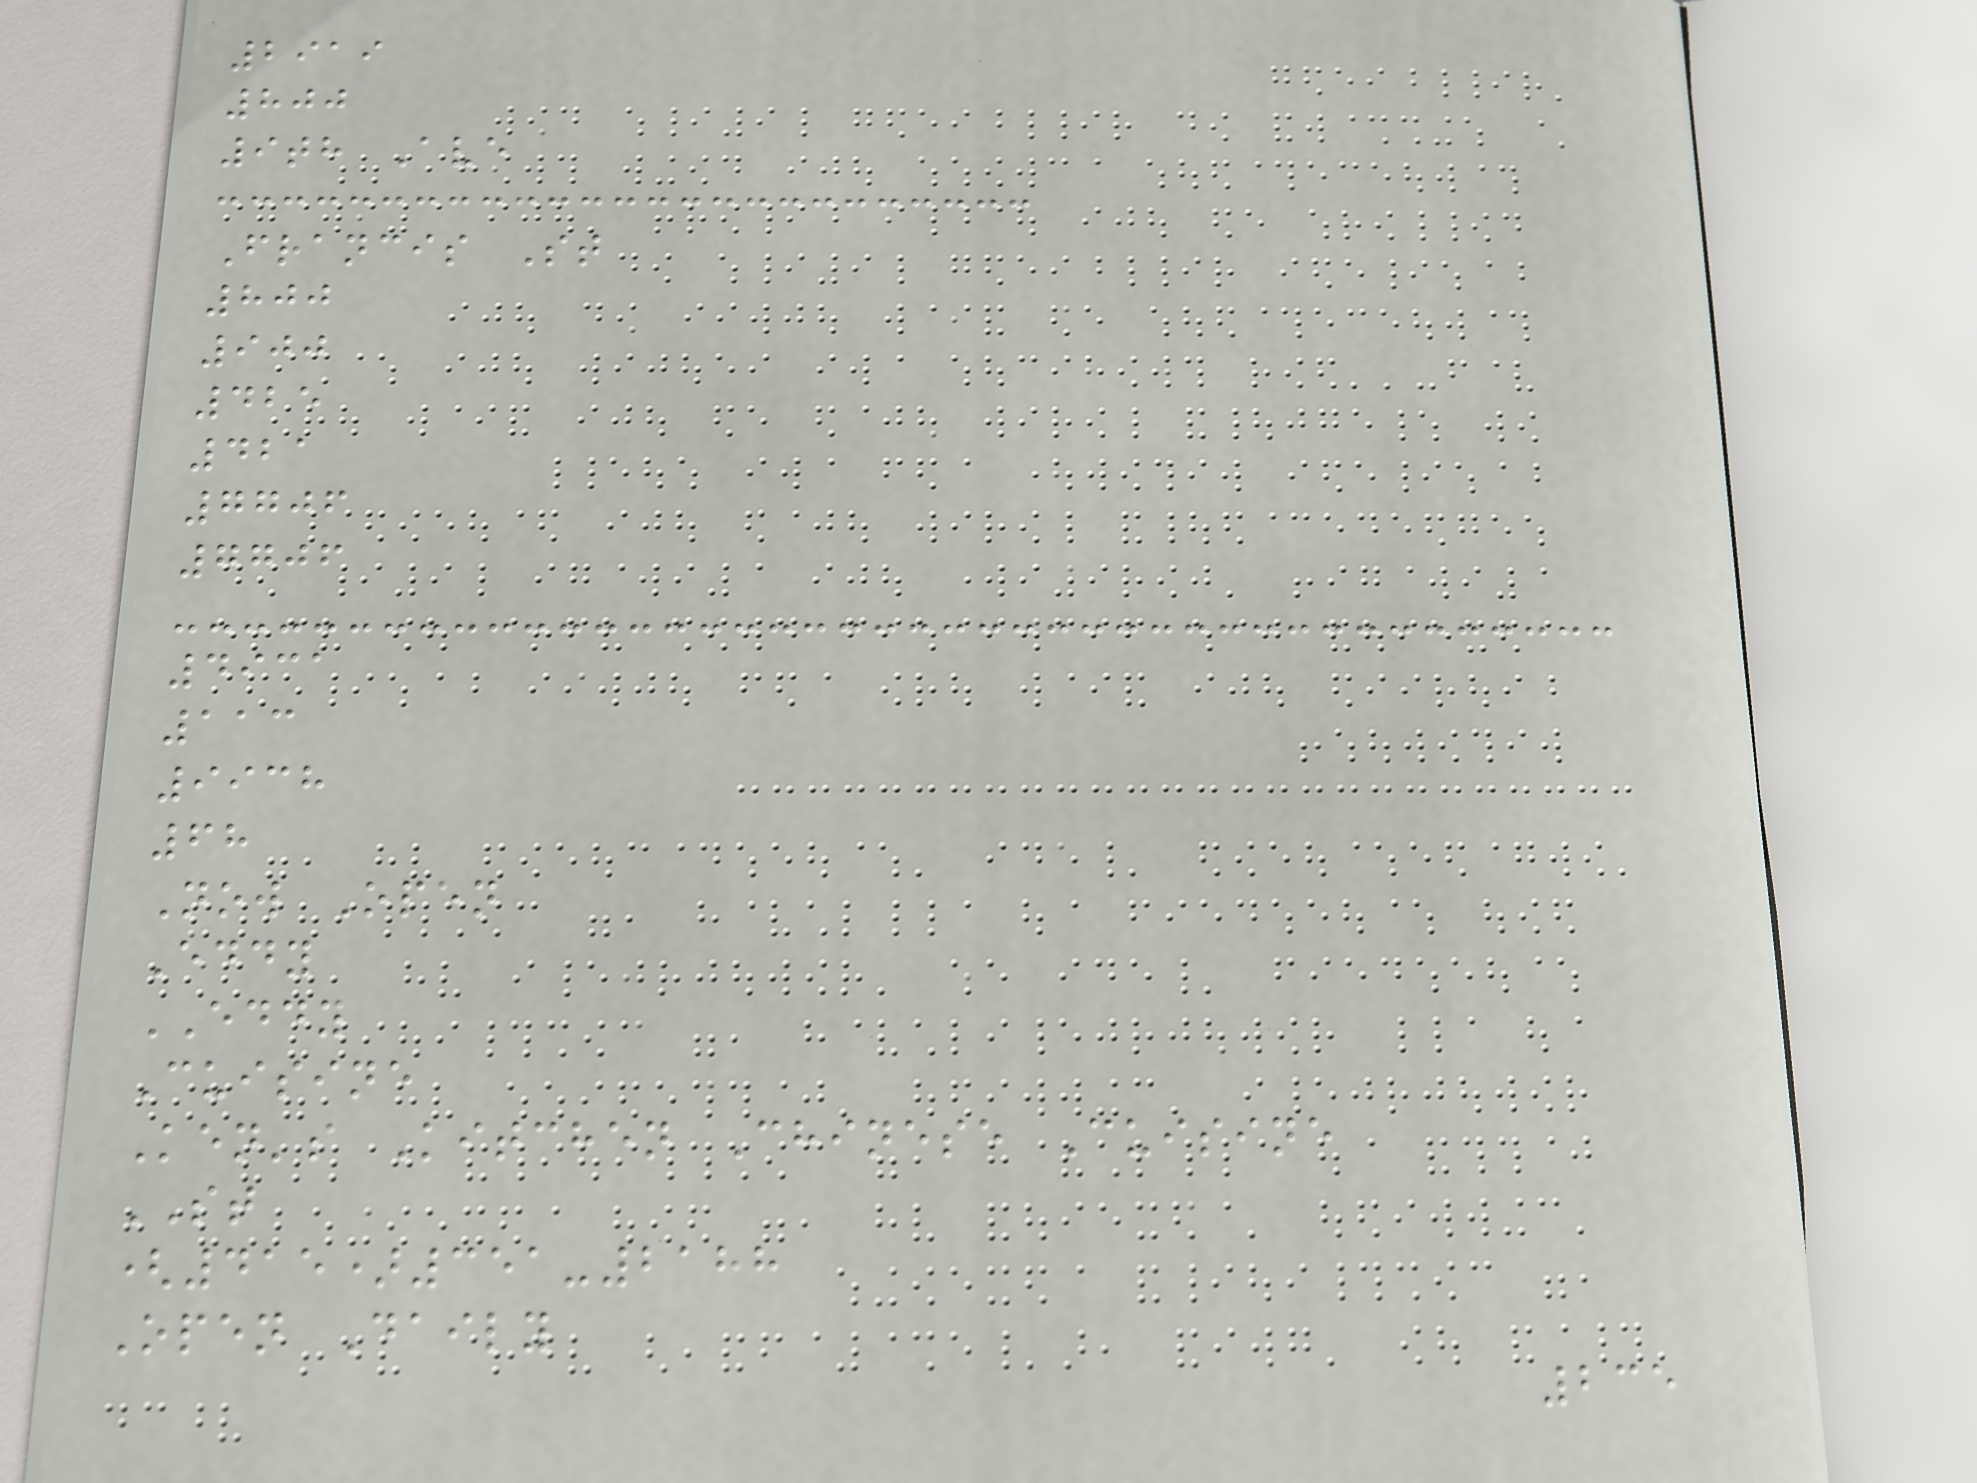2919
800
9th Ave
Francis St
800
900
425
421
7706
7706
4931
113
9938
68
Now Open
Eddy
EDDY
Cuisine
Ken's Kitchen Chinese Cuisine
ST
(415)351-2188
Open Daily
235
